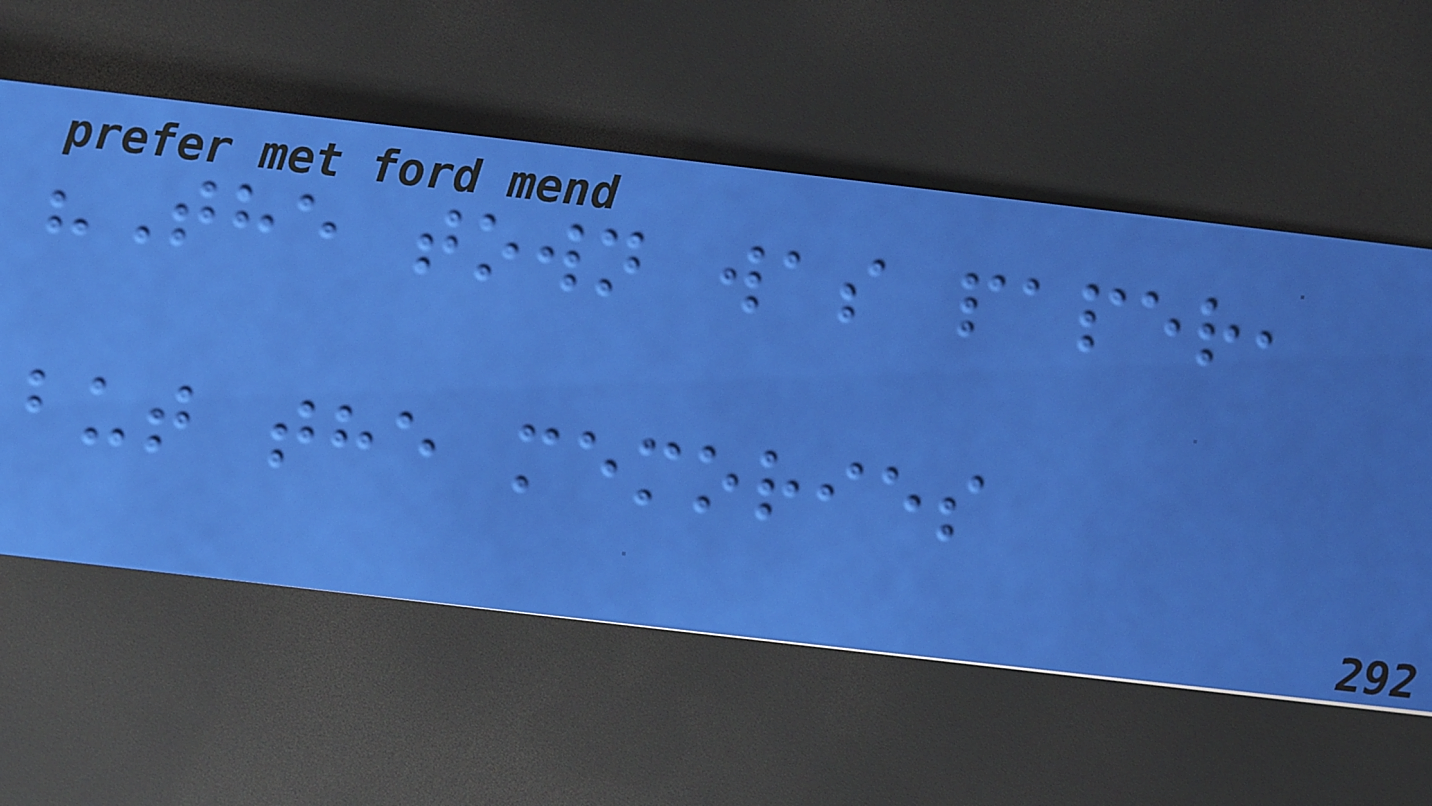"The town was paper,
but the memories
